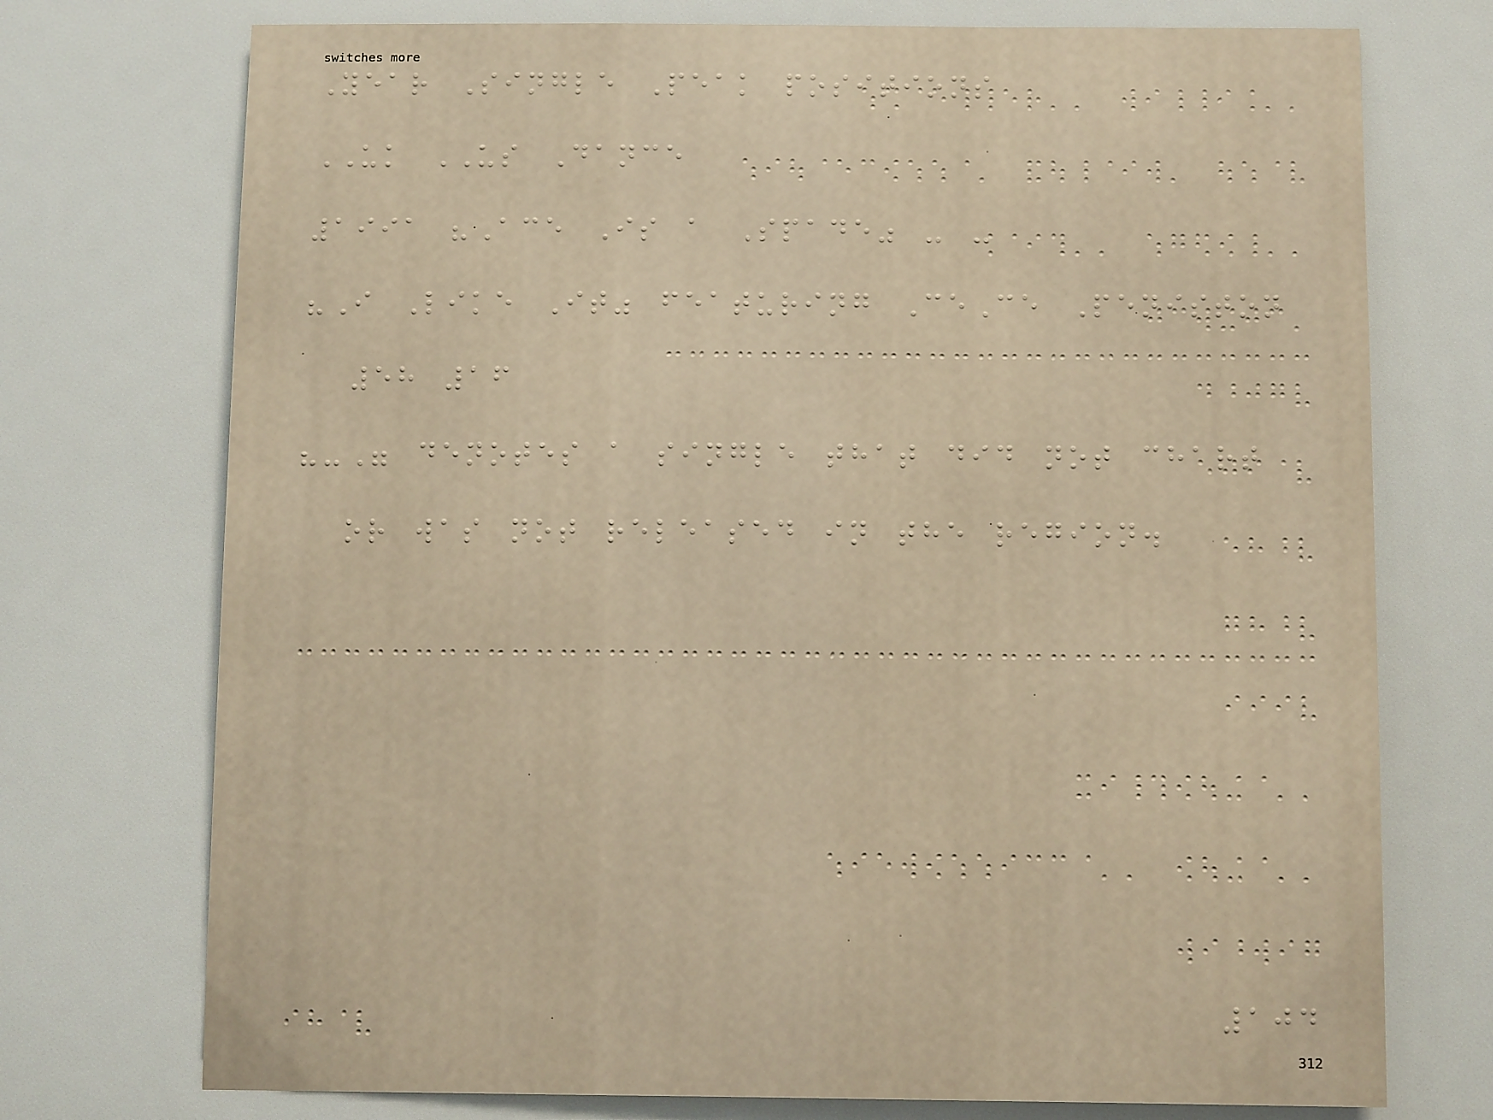Year Single Peak positions
UK US Dance
1991 "Ace Is a Spade" - -
"I Like It" featuring CeCe Peniston
58 16
"-" denotes a single that did not chart
or was not released in the region.
104
